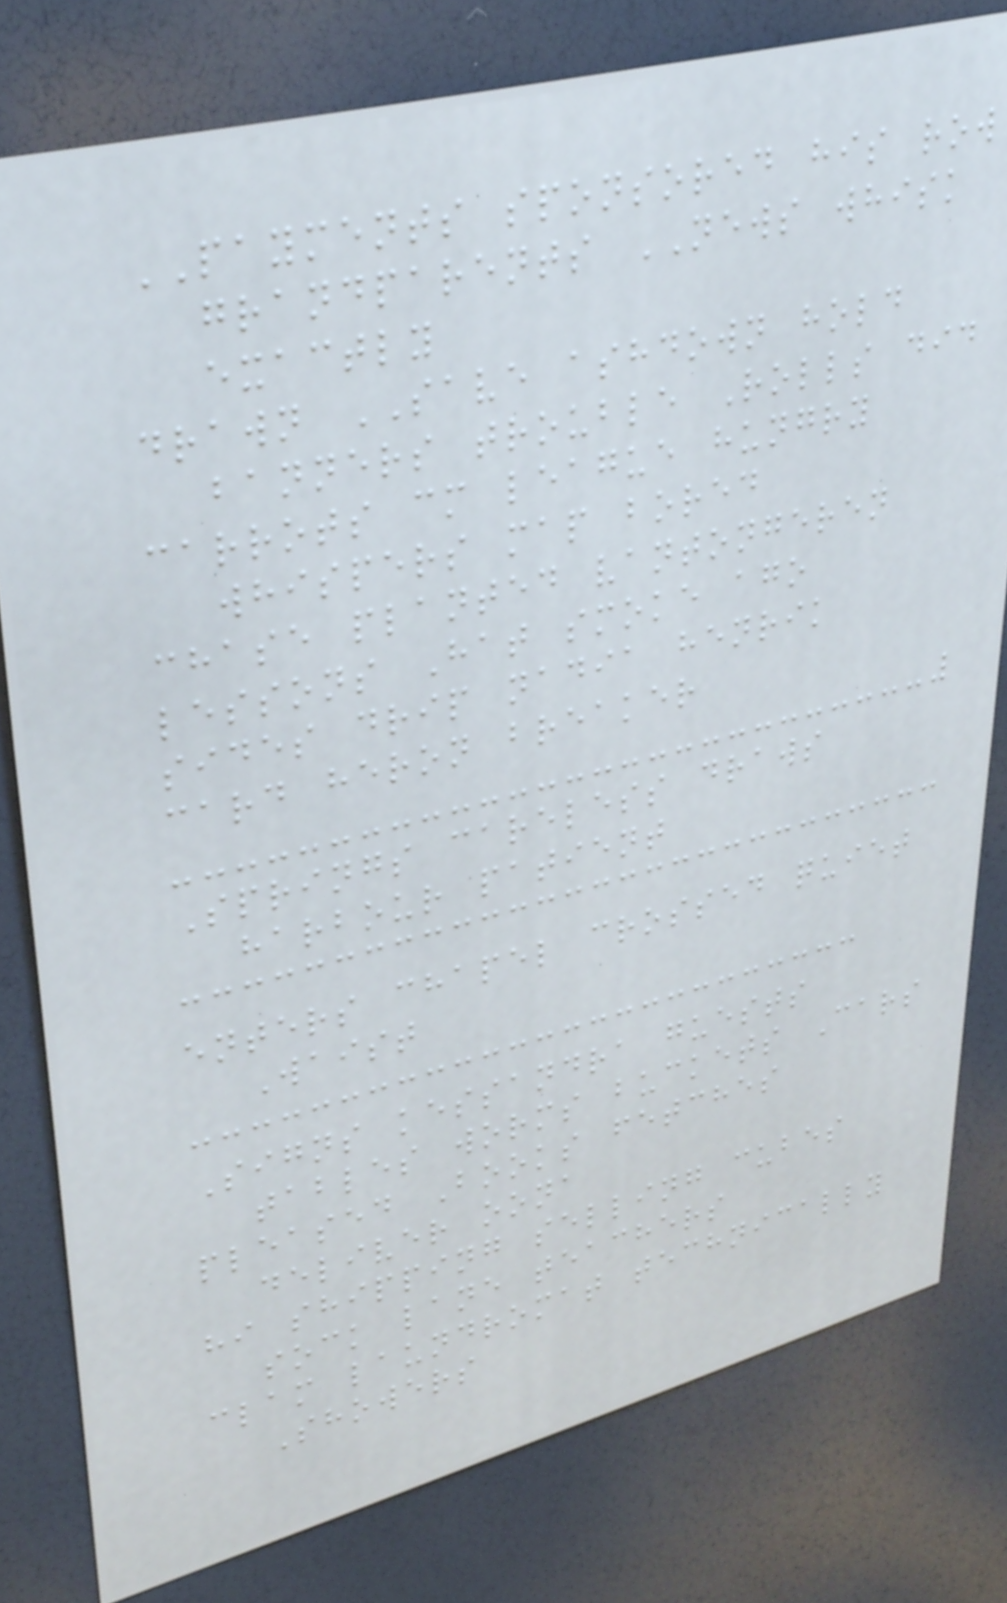PAYMENTS sponsored his row
grandparents NEWS whisk
exactly
drawn SAVE ashdown hold
banners trouble Rolls did
carrots cm league hungry
whispers map bored
chase planted vantongeren
lessons Hat smoke ago
sides drip nadia henrik
card heron breaker
Springs careless draws
harbour patient
enters chapel crossed quiet
Waist
Signs kessandra guests
tables worms buckets Cars
pleased Books fetches
deliver oona
hi shipping selling cubes
sock lane teachers
clam laundromat technically
Showers
